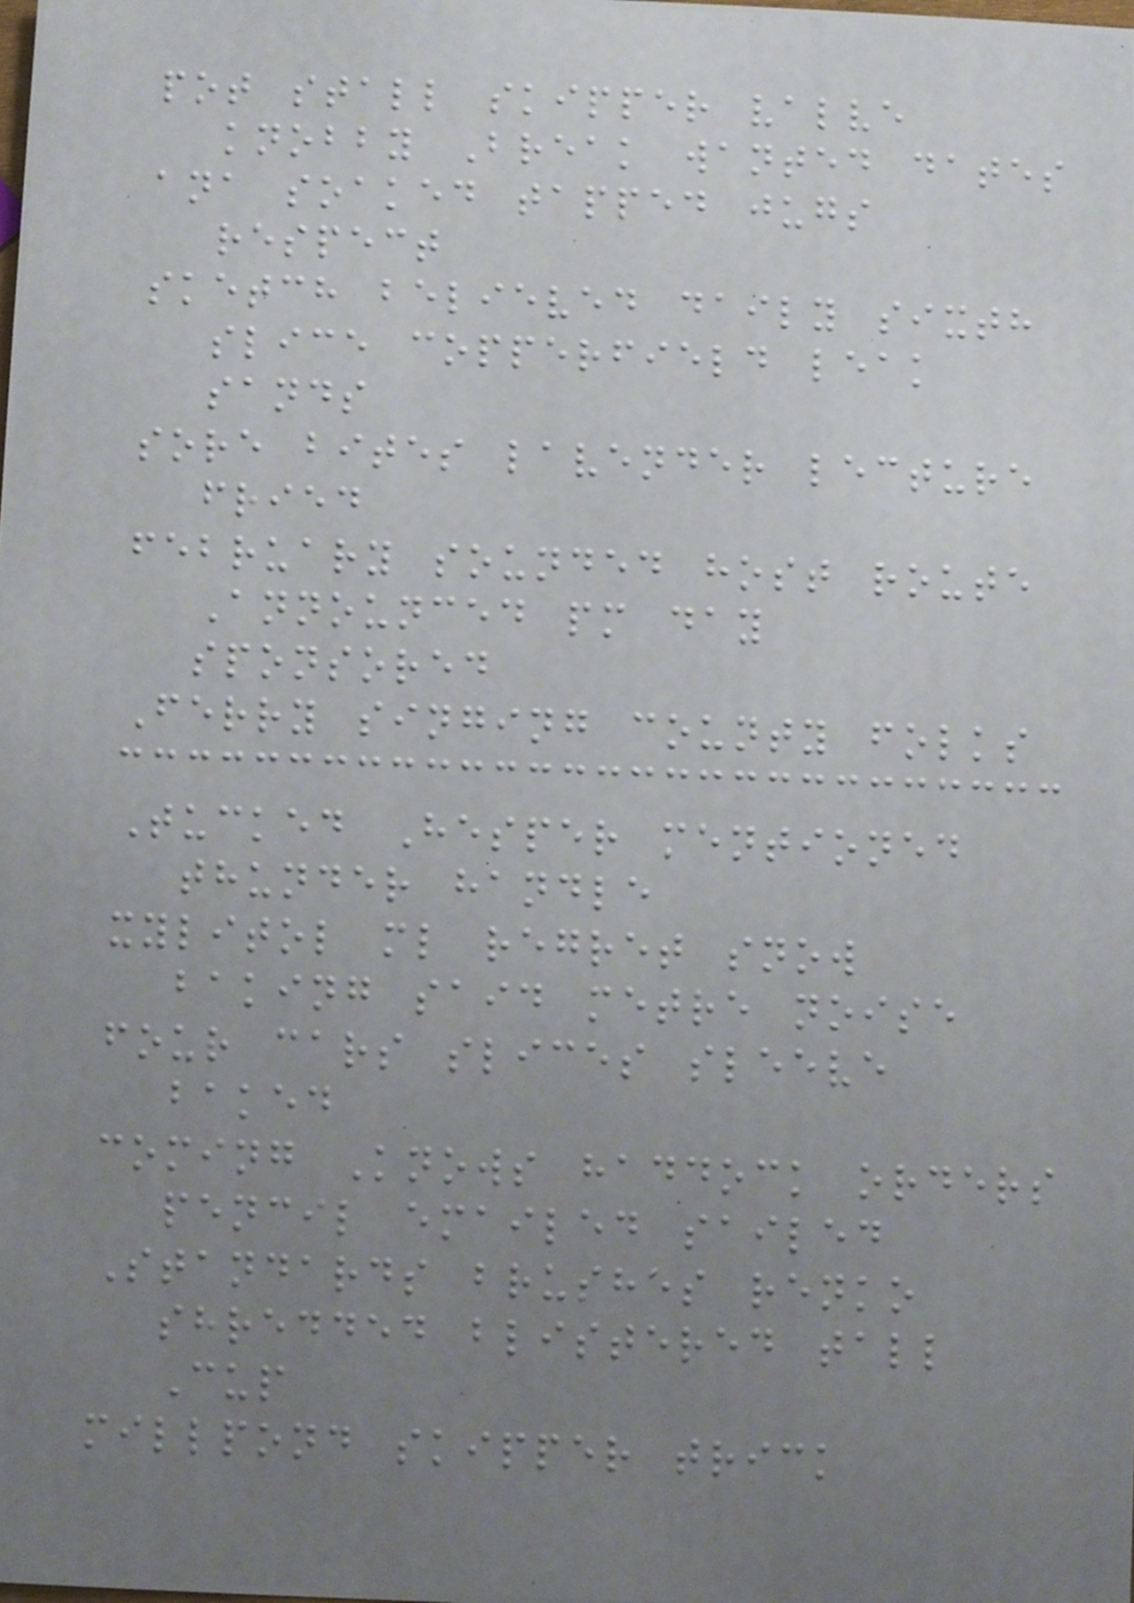pot stall skipper valve
knobby Break wanted dates
ana soaked tapped jugs
respect
sketch believed daily sixth
slice copperfield leak
sands
sore bites lavender lecture
fried
february sounded host route
Announced pm day
sponsored
Ferry singing county folks
Tucked Hesper mentioned
thunder handle
xylitol ml regret snow
baking said metre noise
four cars slices sleeve
baked
coming Knows haddock orders
pencil emailed sailed
Standards brushes renko
shredded blistered tall
Cup
millpond skipper trick
